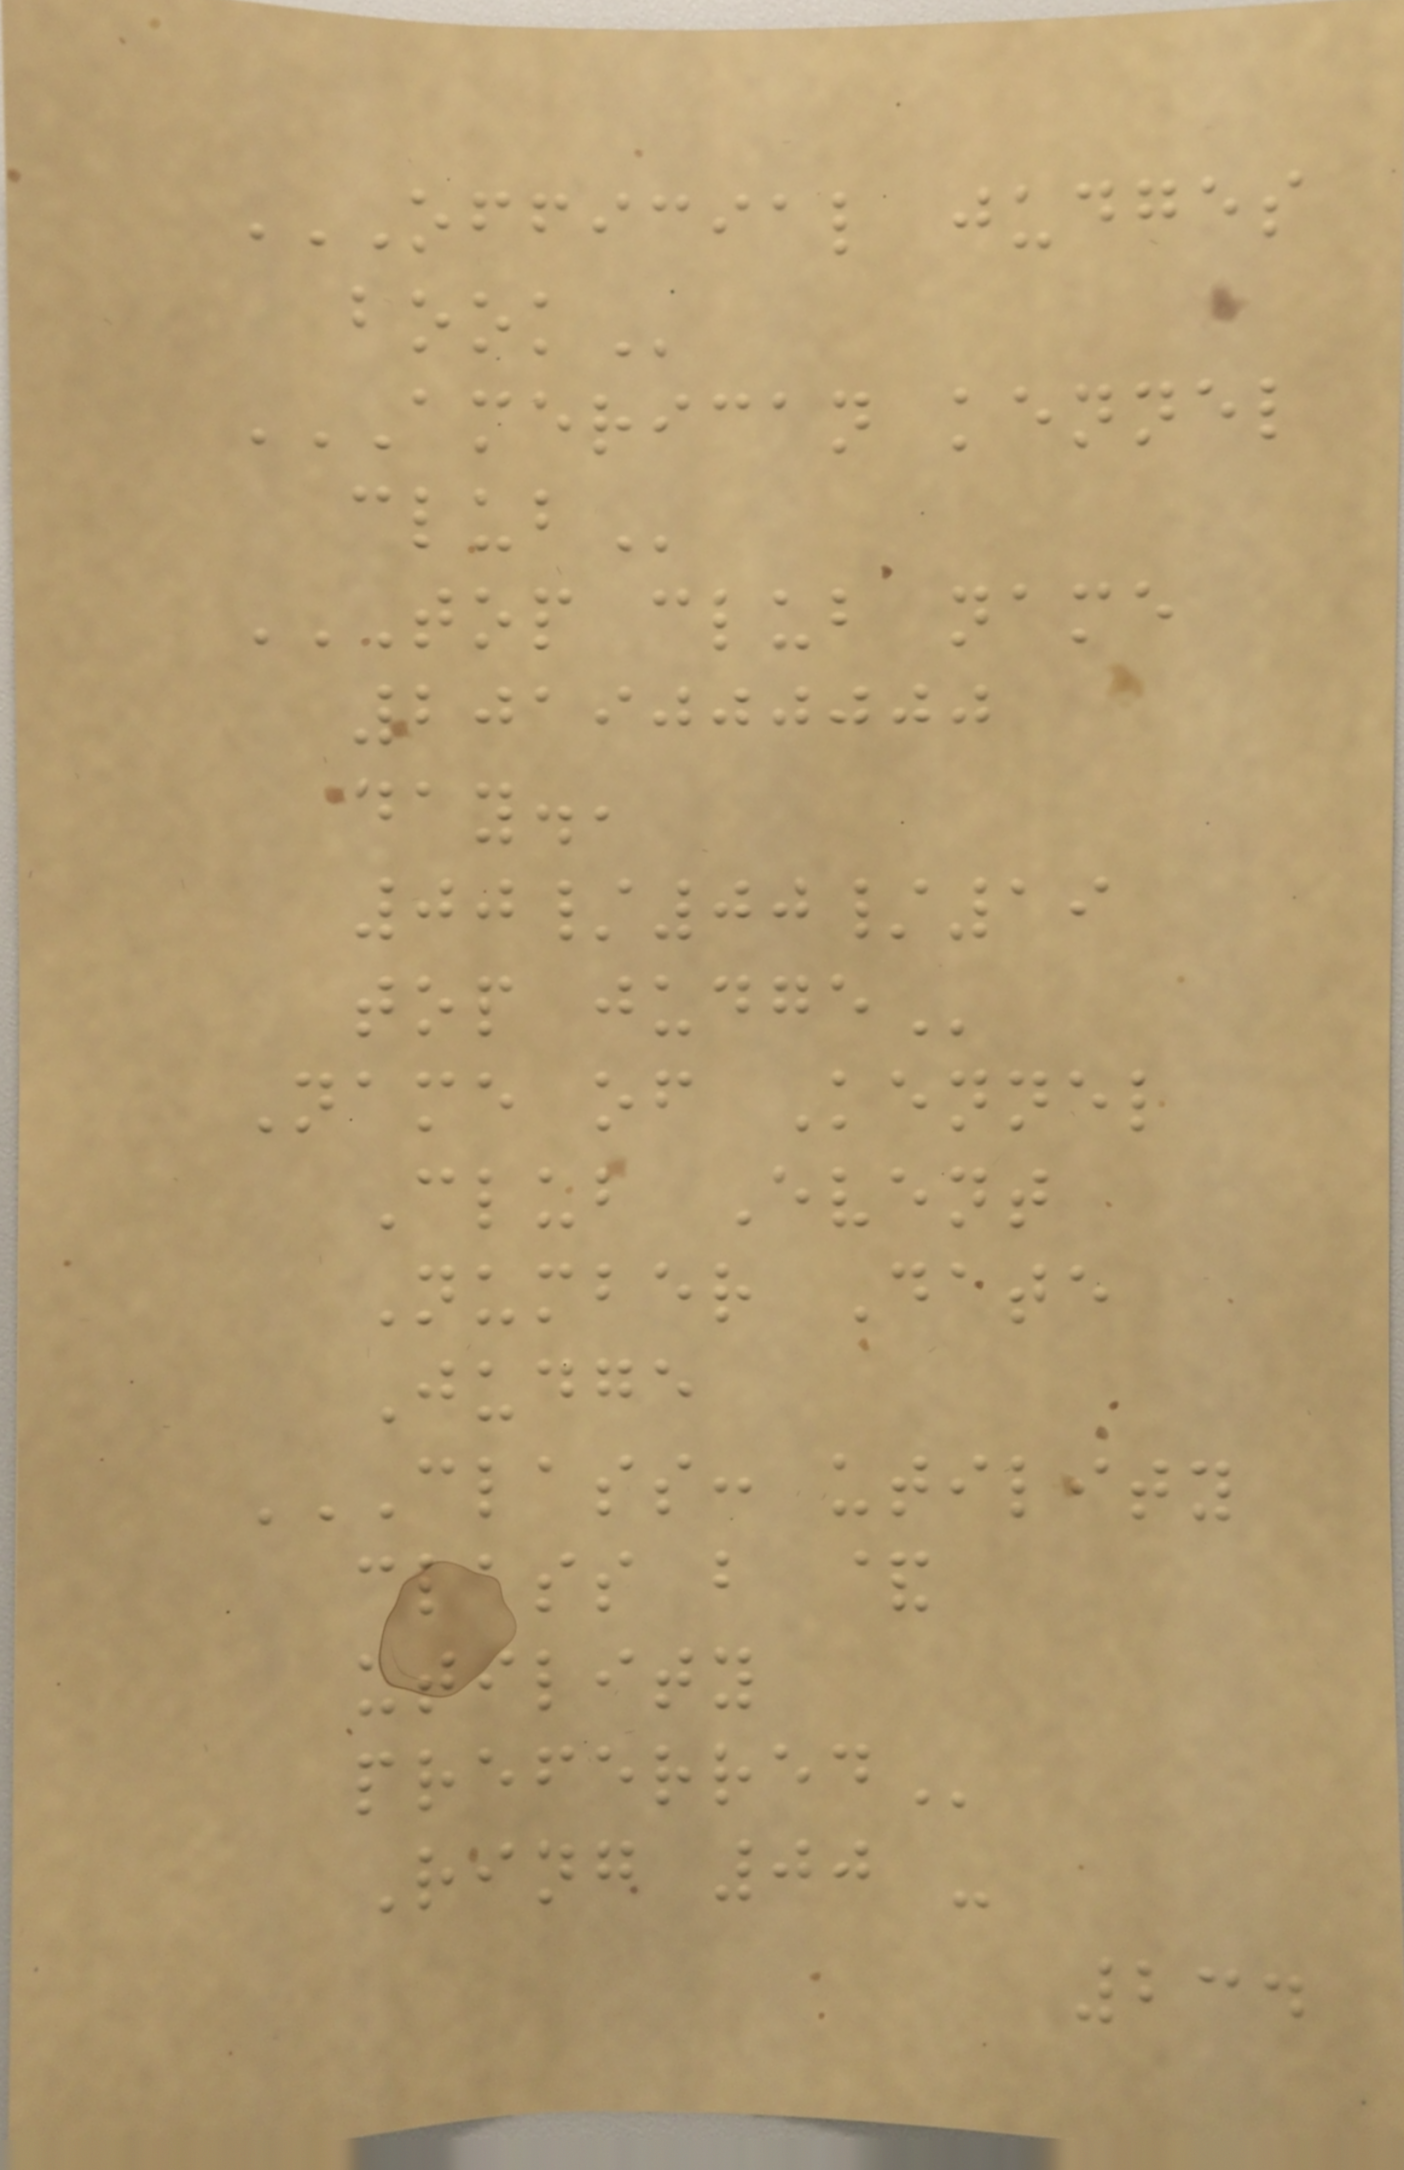OFFICIAL JUDGES
BOOK
AMERICAN KENNEL
CLUB
TOP CLUB NAME
2019000000
DAY.,
00/00/19
TOP JUDGE
Name of Kennel
Club Event
Number Date
Judge
CLASS: UTILITY
CLASS B &
UTILITY
PREFERRED
Ring 00 -
234
